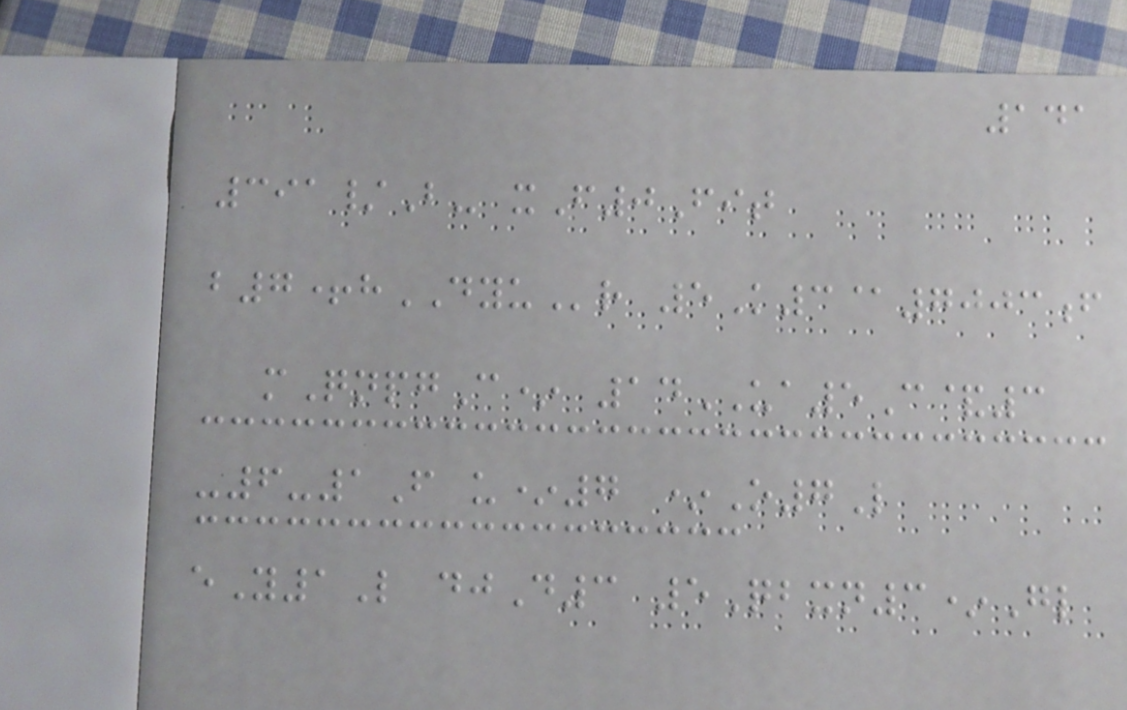141
391/B- xF0Fit
b7+hDYUr 5K3@7003f
mQnpgC* 14UA5C&3
-6-1F u*7 *O7L
eY1L djD3 5Qbxn3*Gl
